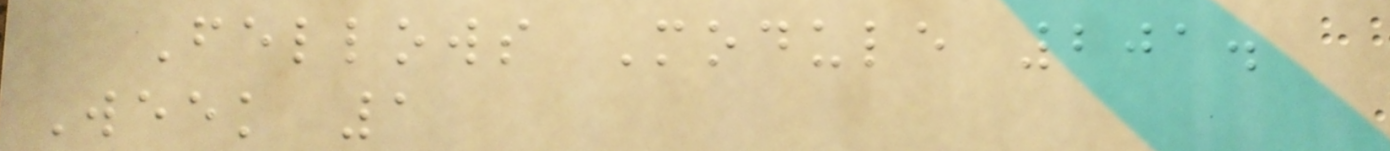Fellows Module 201.
Week 1
